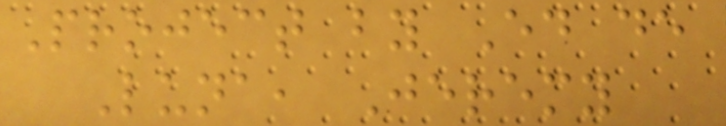Project by Ed de
Luna, Jeremy
